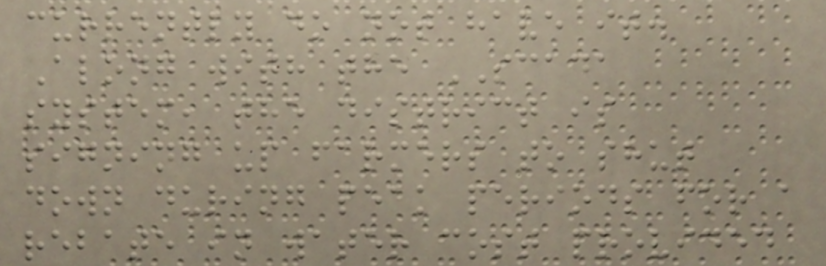currently do not have it.
Along with the SCADA
system, the district is
signing up farmers to shut
down during peak periods for a
rebate in water cost provided
